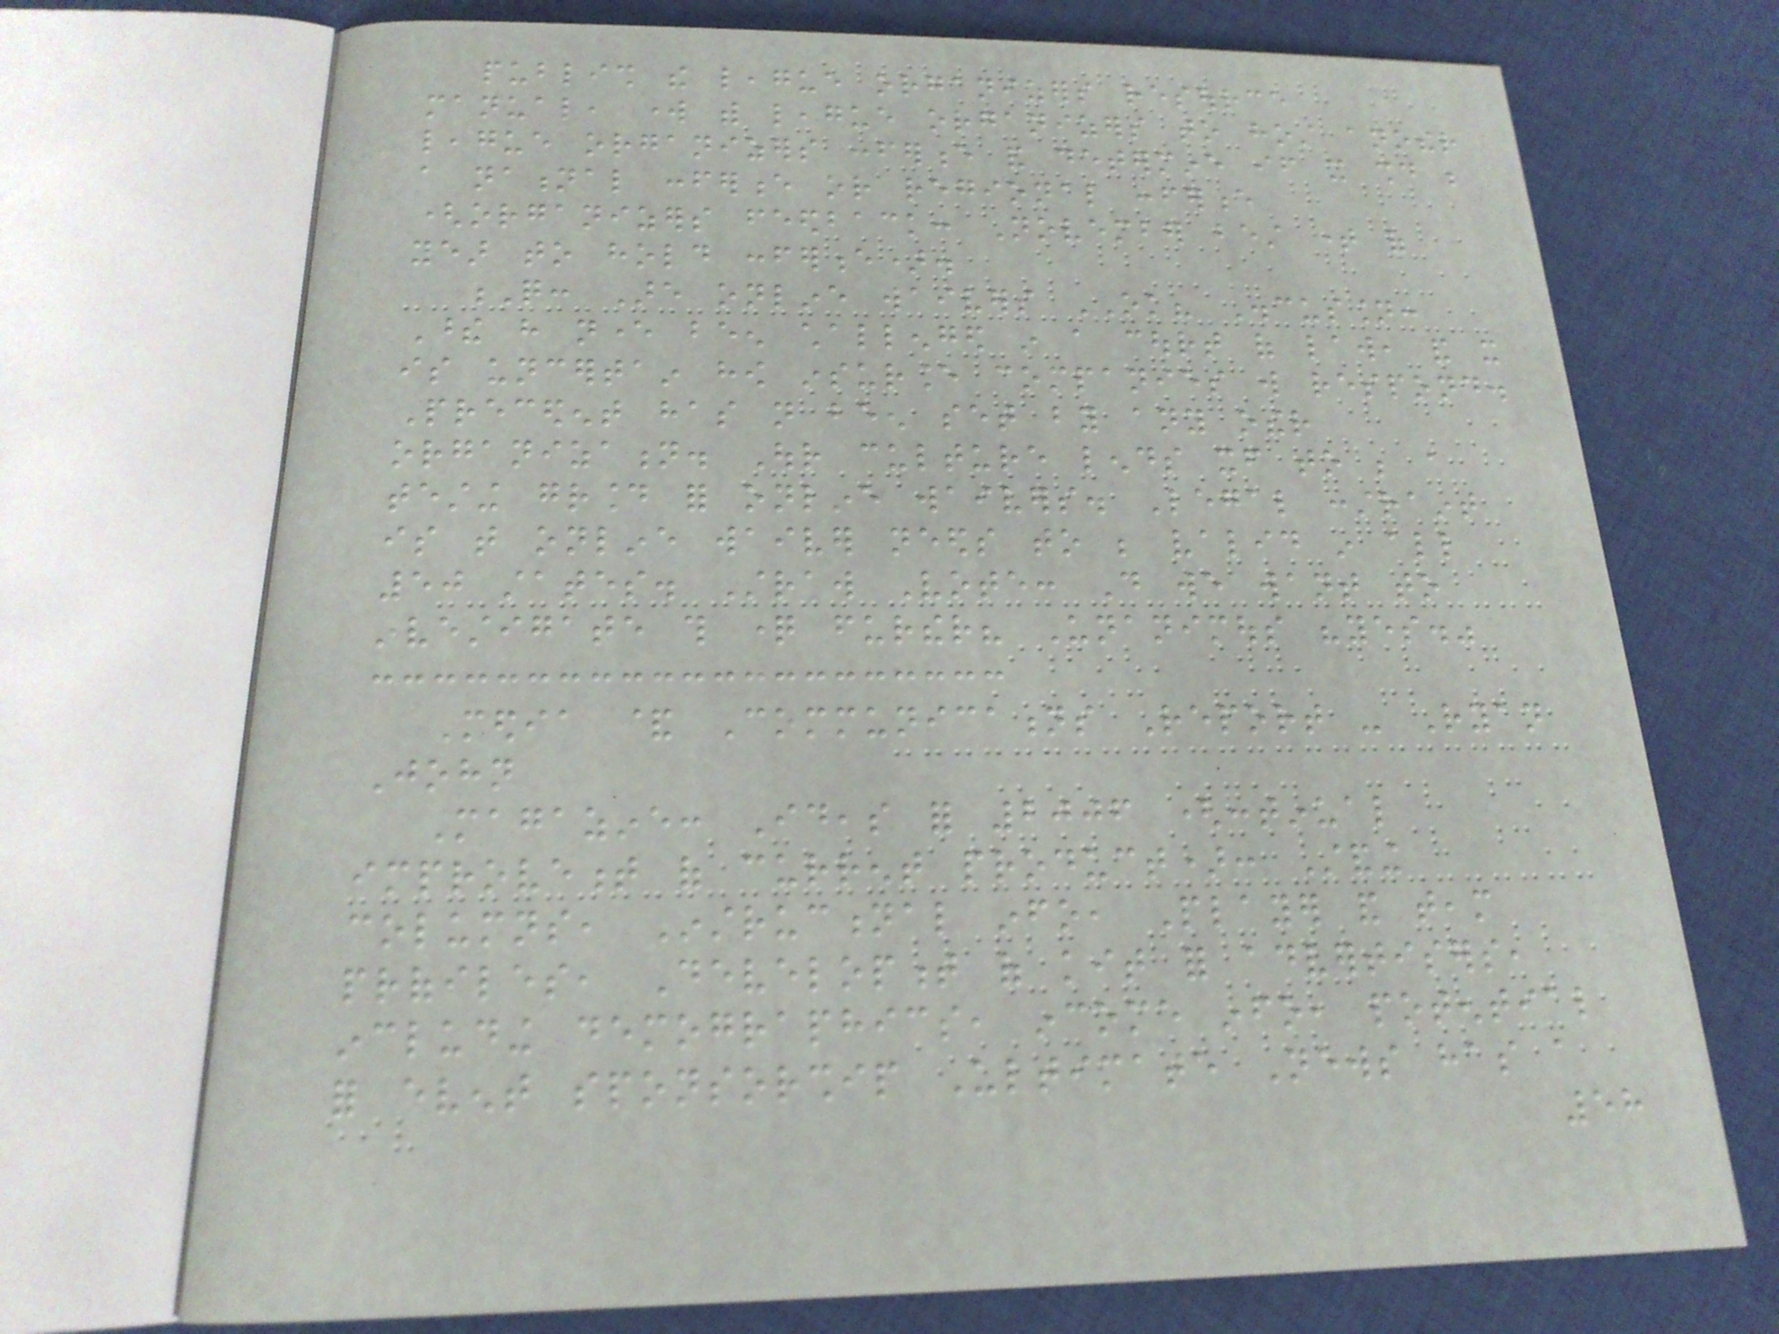publish the league organizers resource
manual, work with league organizers to host another
league organizers conference and determine if it should be
a national conference or regional conference
(organizers feedback: November best time of
year to hold conference).
Q: Are online waivers OK? Discussion:
These have never been challenged in a court of law, and it
is uncertain how insurance companies will respond.
Precedent has not been set by any other
organization. Our culture lends itself to be a
testing ground for online waivers. Legal constraint
is that online waiver needs to be valid in all
50 states. Straw Vote: Do we want to
investigate this question further? Unanimous "yes."
Media & Communications Report - Ryan
John
Magazine: Ideas for 2006 (continual
improvement of current product): Standing
columns, Instructional info, Player and team
profiles, Development of kit for advertisers,
including demographics, income info, potential
for event sponsorship Ultimate News has a
58
